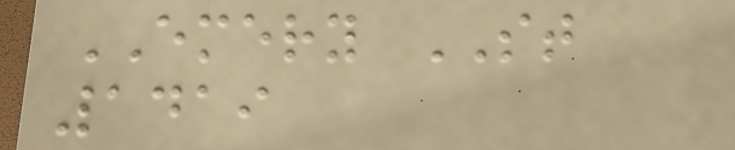EMERY ST
1419
